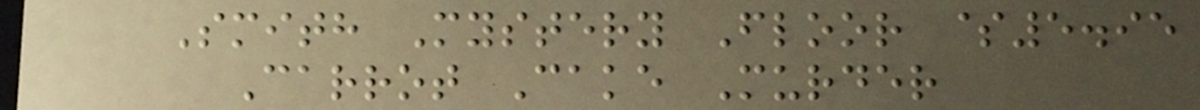Smith Mystery Floor $5.95
Carrot Cake Murder
